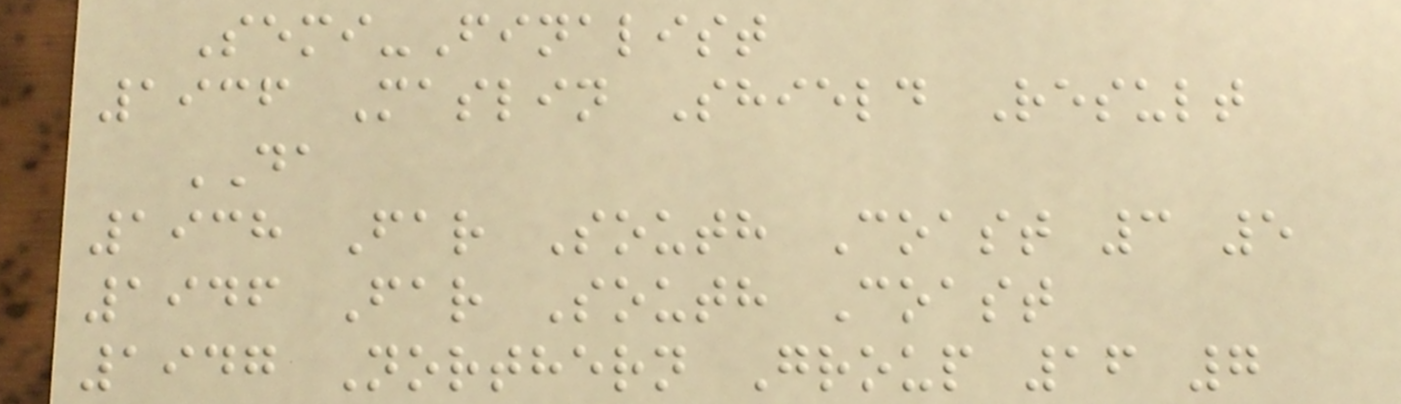Semi-Finalist
1936 Maslin Shield Result
DA
1938 Far South Coast 3 5
1946 Far South Coast
1947 Northern Group 16 7
